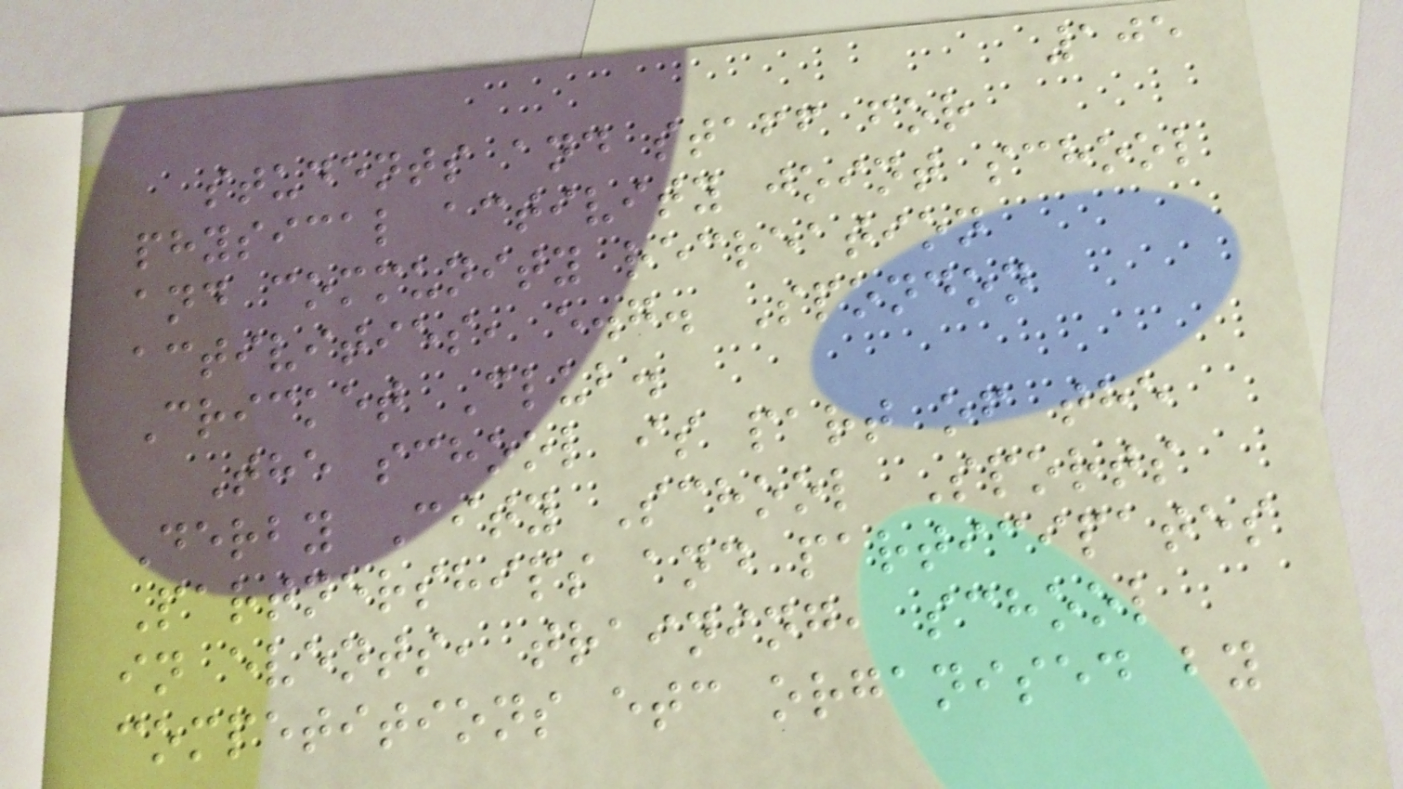105
students and staff for
physical activity joint school
and community recreation
activities, e.g. Spondon
Cricket Club.
The school is part of the
Derby City School Sports
Partnerships and participates
in events, training, school
competitions etc organised by
